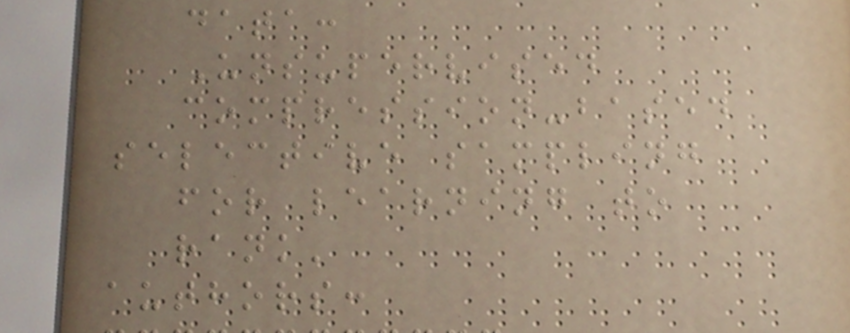data:
Unsupervised
compression-based
selective sampling
for learning to
rank'
authors:
